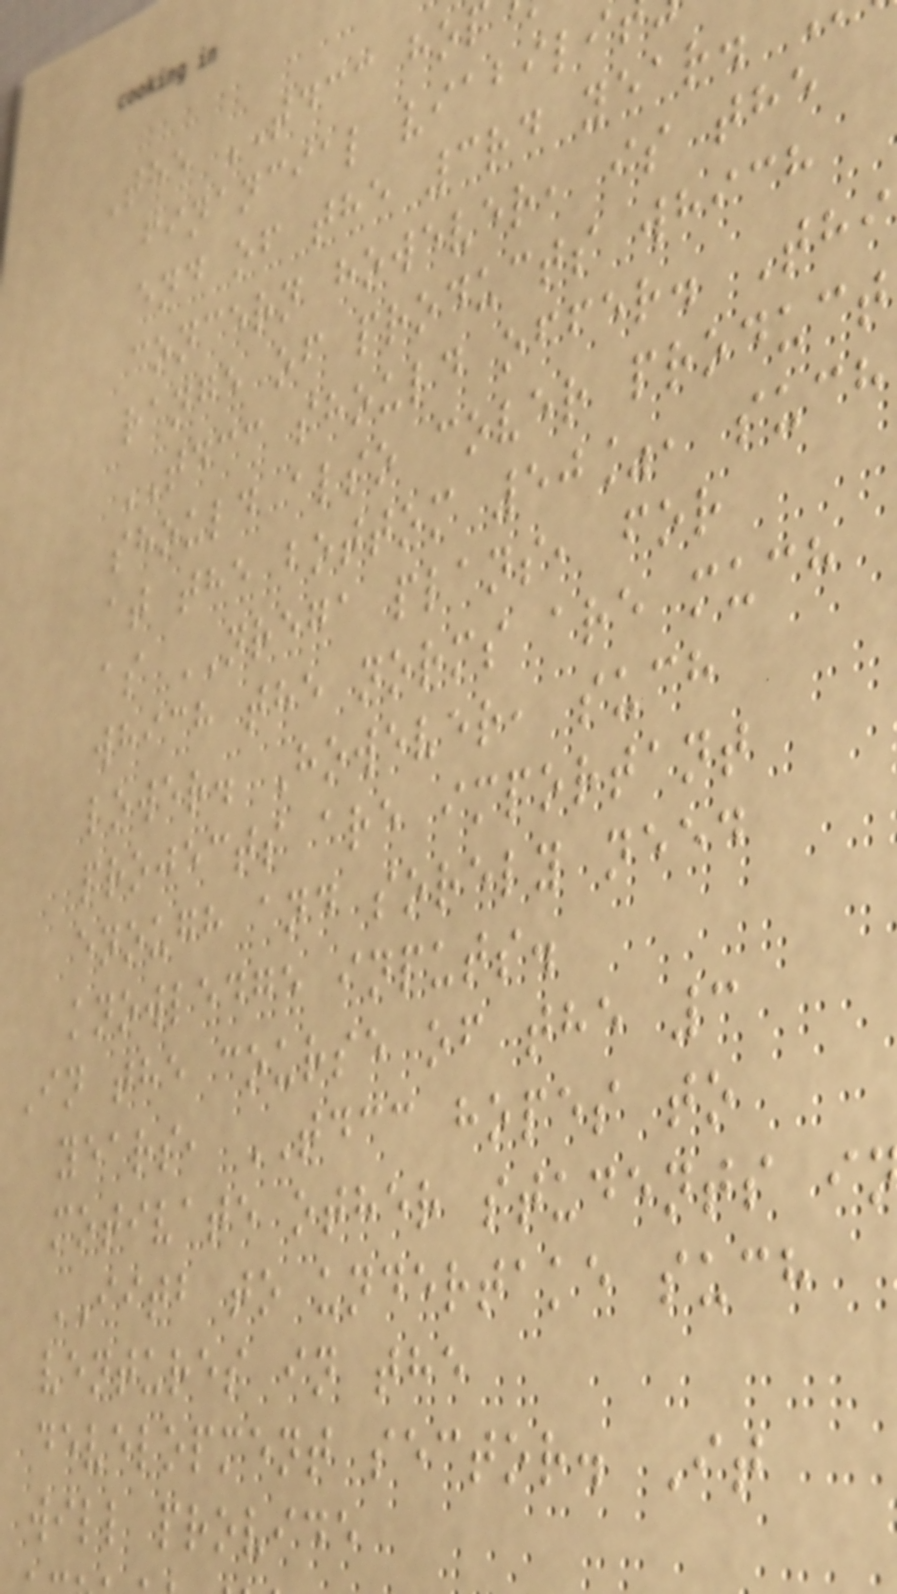The TDCC ho
financial viabili
end of the 3rd year.
concern however, is the
range of products which
TDCC should offer. Thi
should also cover product
at the bottom 50%, such
as NREGA plans, for
which the norms are much
lower. However, such
projects are important
enough and sorely need
knowledge inputs.
In the course of the 3
years, TDCC hopes to
motivate other students i
IITB to undertake such
ventures in the
development sector. It
will provide
